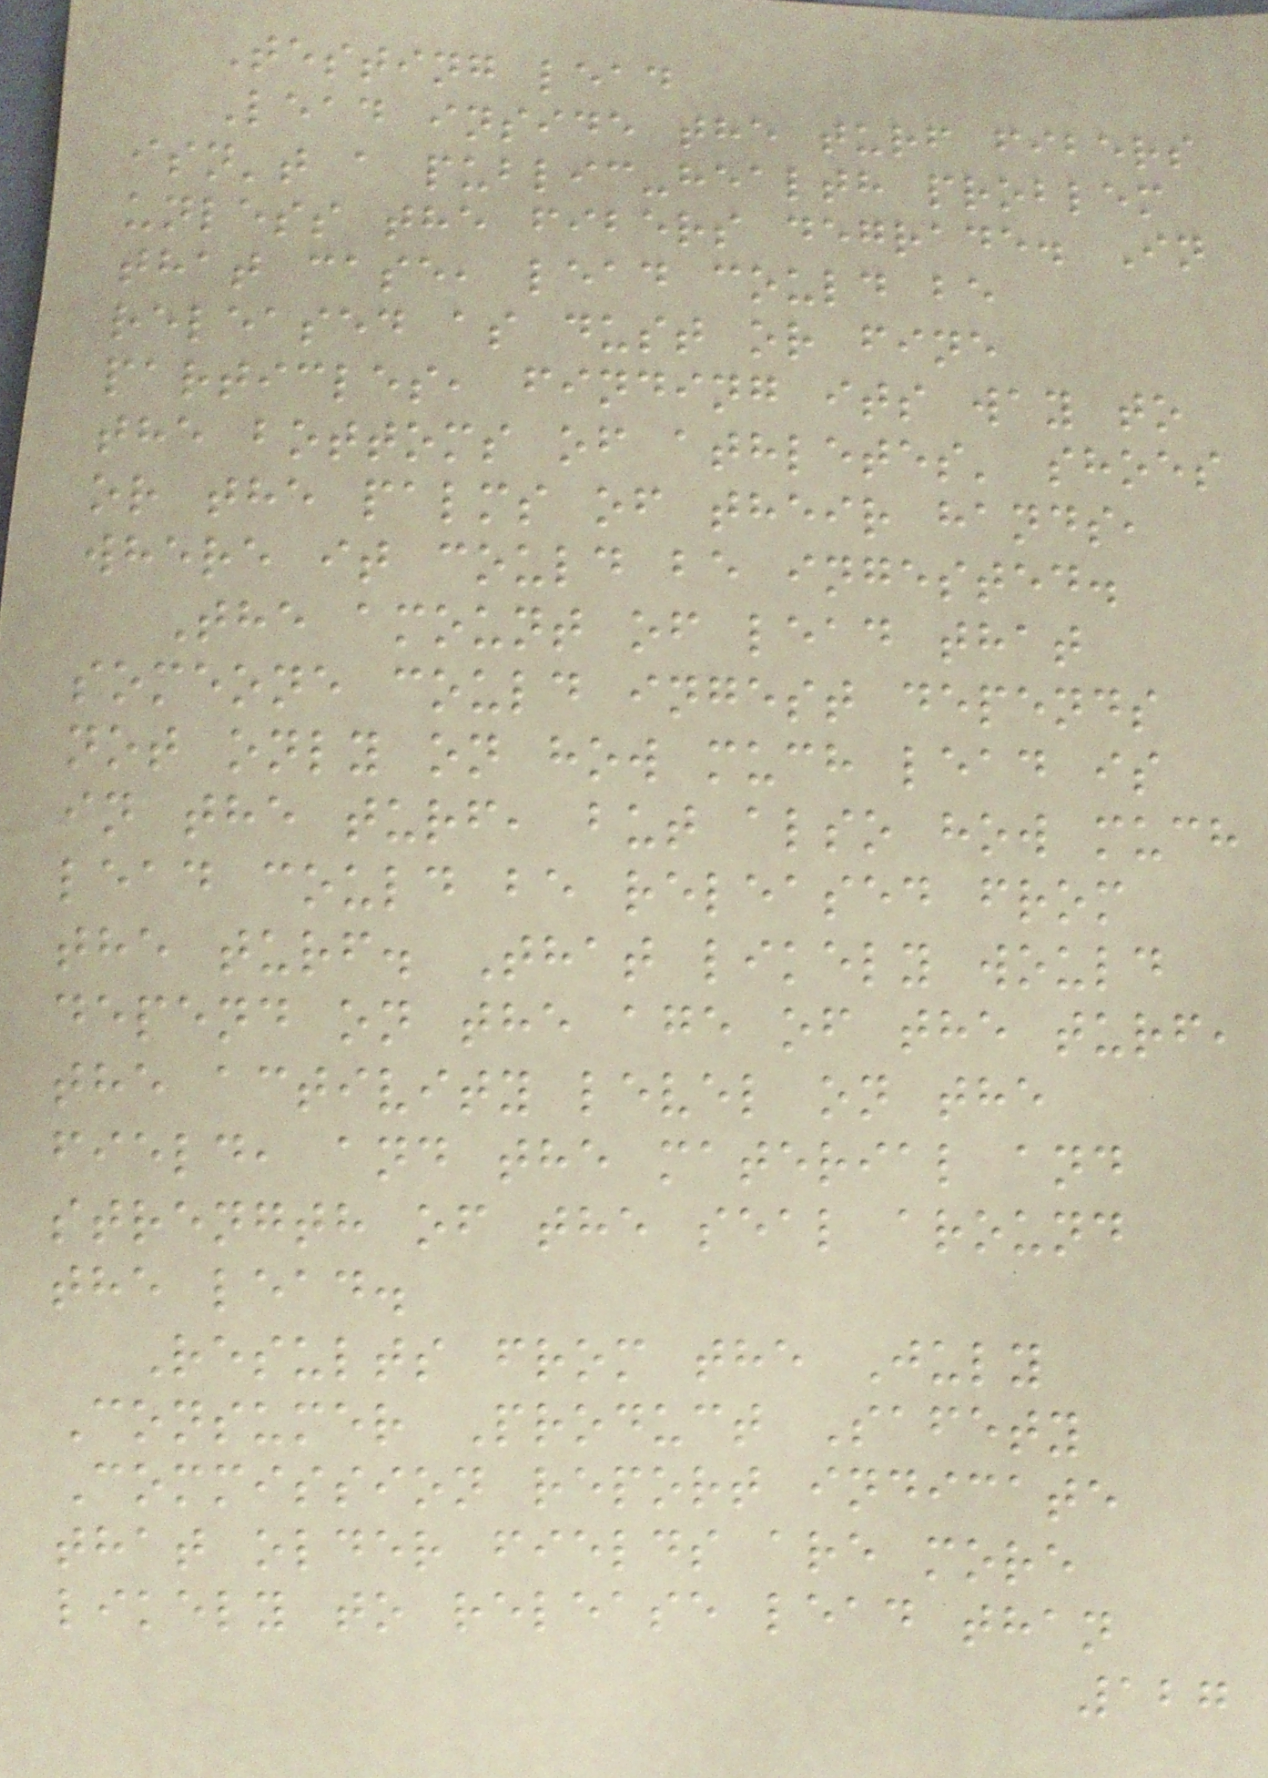Testing lead
Lead inside the turf fibers
isn't a public-health problem
unless the fibers degrade. In
that case, lead could be
released as dust or fine
particles, finding its way to
the bottoms of athletes' shoes
or the palms of their hands,
where it could be ingested.
The amount of lead that
someone could ingest depends
not only on how much lead is
in the turf, but also how much
lead could be released from
the turf. That likely would
depend on the age of the turf,
the activity level on the
field, and the material and
strength of the seal around
the lead.
Results from the July
Consumer Product Safety
Commission report indicate
that older fields are more
likely to release lead than
127
